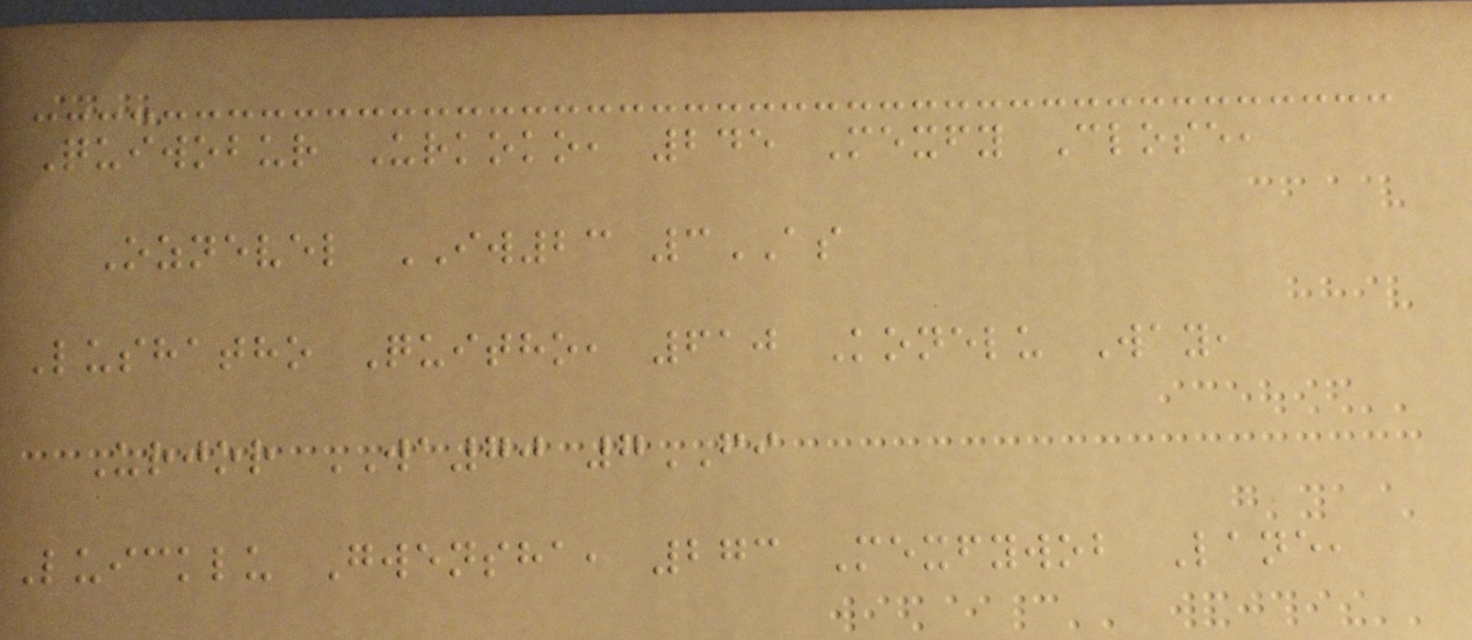Quiwobur Urkoko, 245 Mexfy Close,
Oznevel IW23 3AS
Lushatho Quitho, 610 Konelu Way,
Urjor WA70 7FI
Luicklu Gwensha, 273 Mexfywob Lane,
